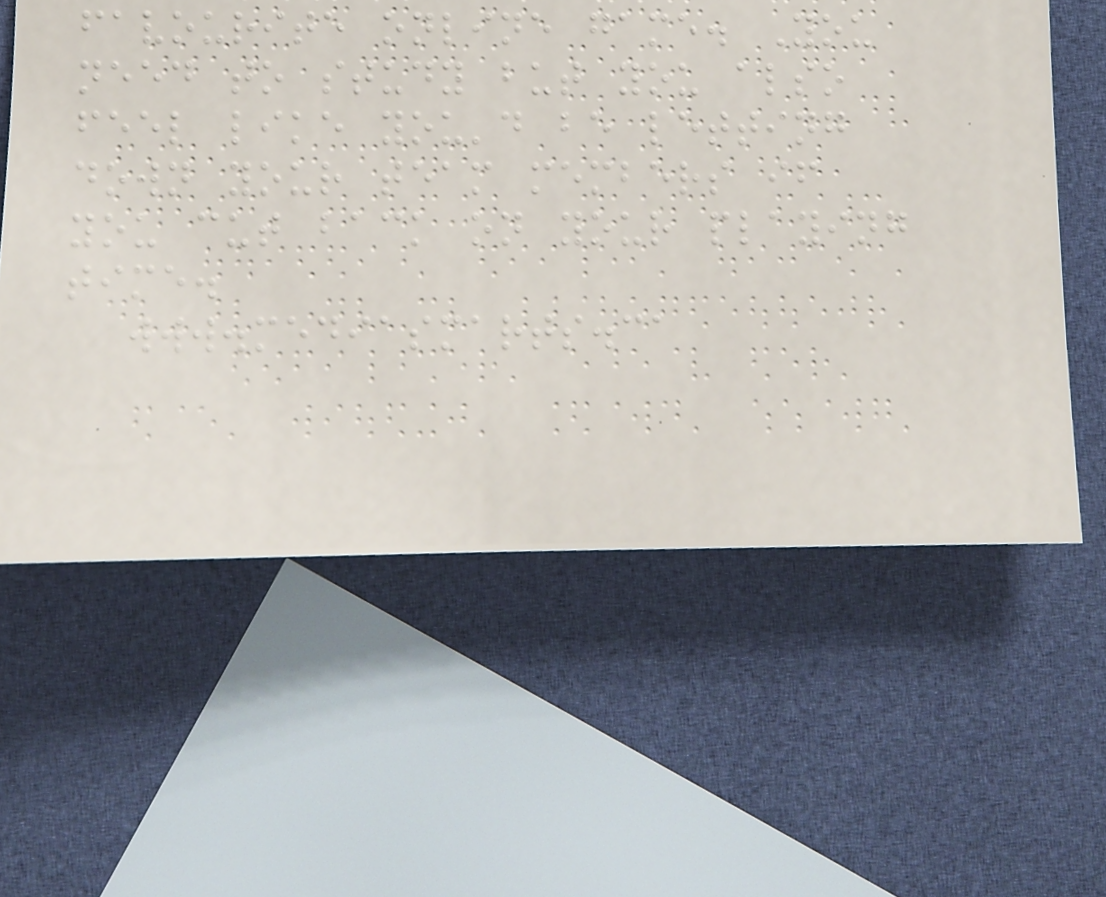favourite online game. You
need to study but you also
feel like you'd be letting
down your team members if
you cut back on your playing
time.
www.mediasmarts.ca
